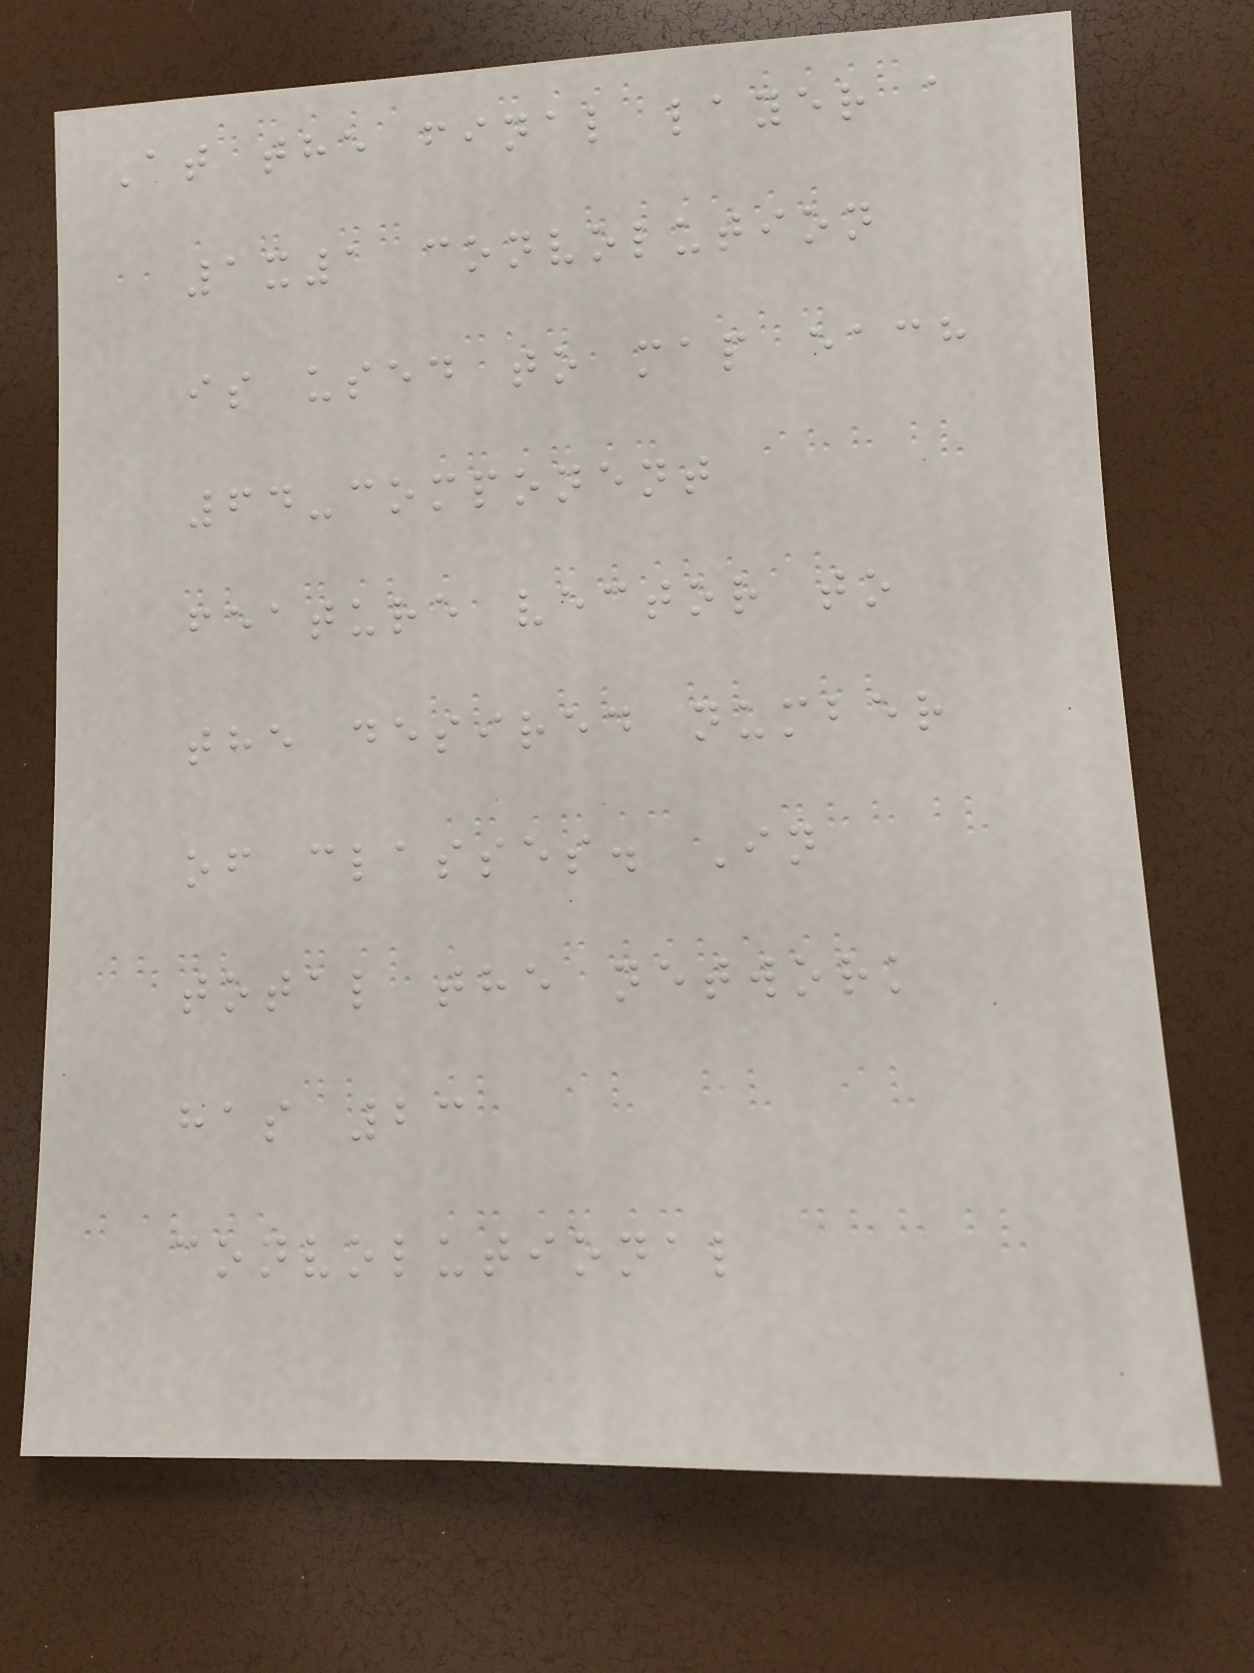At the final layer a
1x1 convolution
is used to map each
64-component
feature vector to
the desired number
of classes. In
total the network
has 23
convolutional
